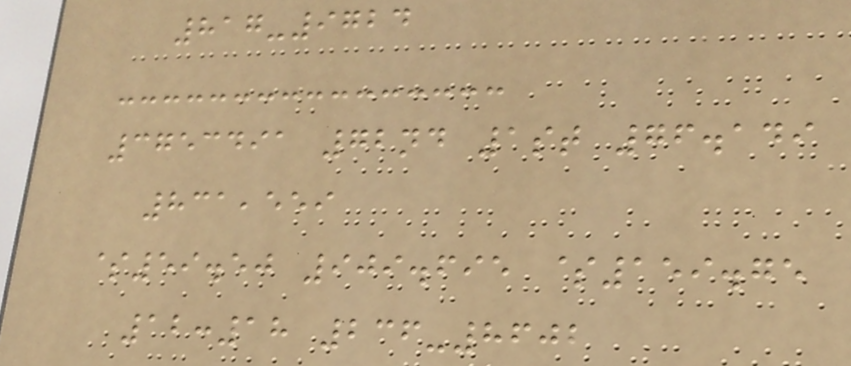817-9724
3753491 72nd 1st 76.149
831,559
$59.50 909.695 $159.75
12:18 236-8602
